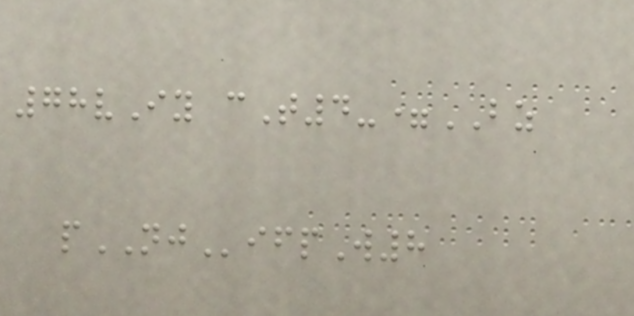78vIy cT4-=BZ
pNJifpW8
